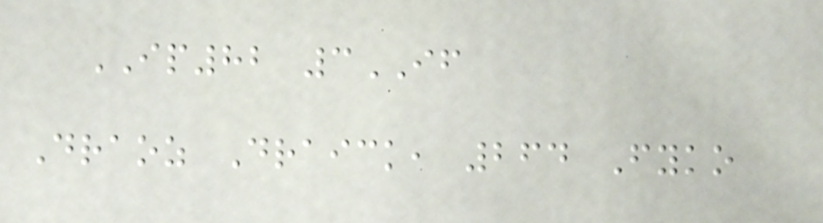IP82 3IF
Draoz Draick, 264 Fyko
